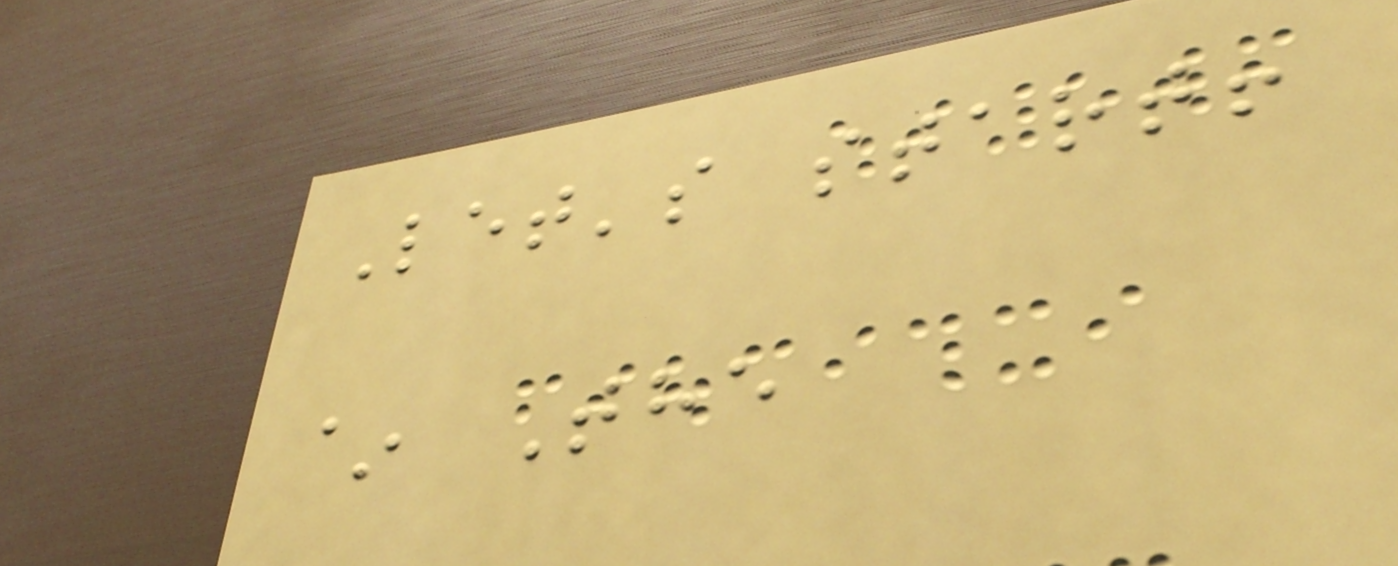Let's start!
~ The
